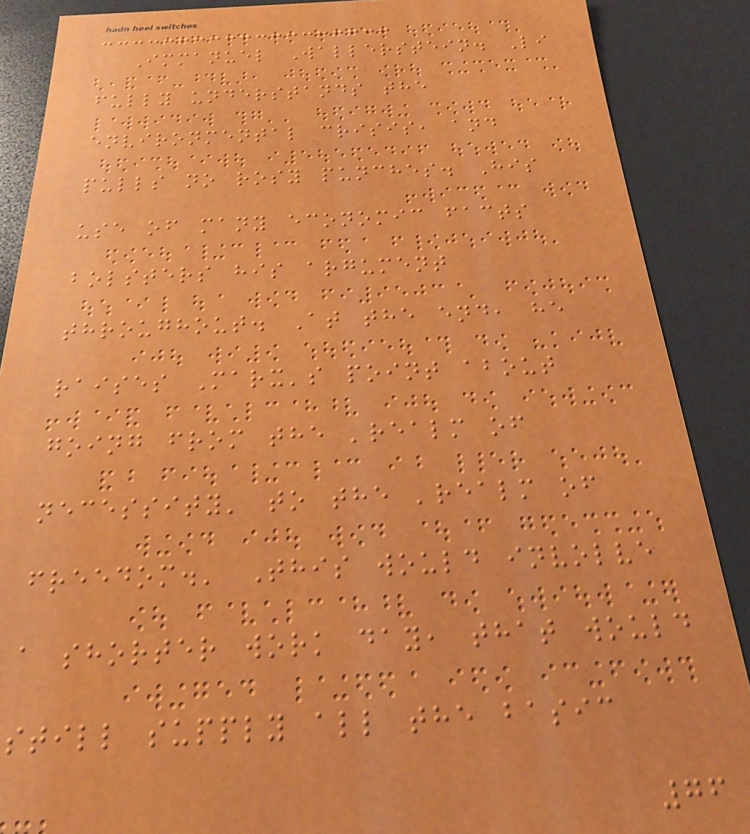Immanuel Wallerstein. Li
fully understands the
environmental crisis, and
pulls no rosy punches. His
use of many economic facts
bolsters his argument
throughout. At the end, he
raises Marx's point about
going from the 'realm of
necessity' to the 'realm of
freedom.' This would involve
a shorter work day, that would
still supply all the basic
76
